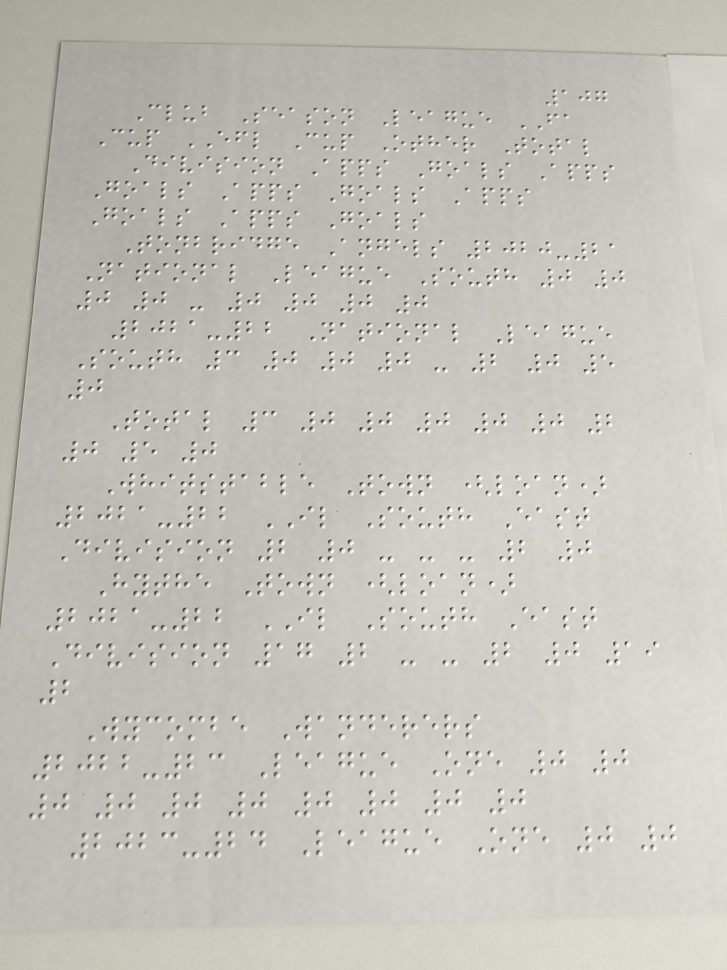107
Club Season League FA
Cup EFL Cup Other Total
Division Apps Goals Apps
Goals Apps Goals Apps
Goals Apps Goals
Tonbridge Angels 2020-21
National League South 0 0
0 0 - 0 0 0 0
2021-22 National League
South 3 0 0 0 - 2 0 5
0
Total 3 0 0 0 0 0 2
0 5 0
Whitstable Town (loan)
2021-22 IL South East
Division 2 0 - - - 2 0
Hythe Town (loan)
2021-22 IL South East
Division 17 2 - - 2 0 19
2
Wycombe Wanderers
2022-23 League One 0 0
0 0 0 0 0 0 0 0
2023-24 League One 0 0
